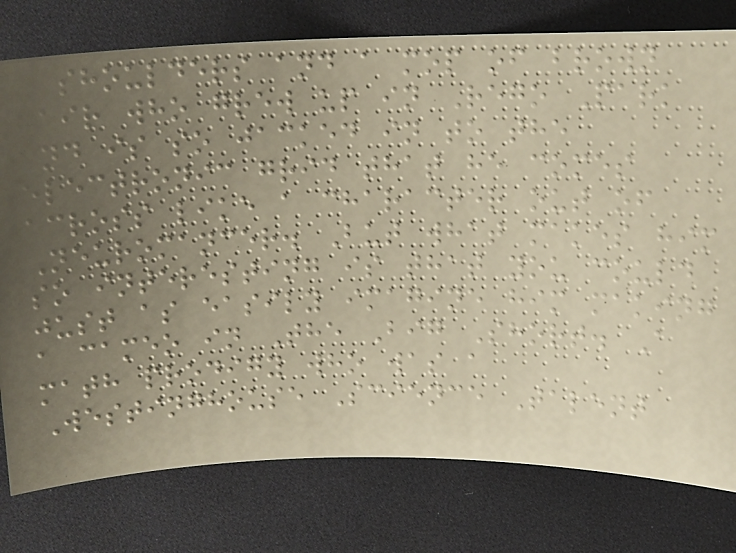shoulders and a mop of brown
hair who grew up in Rego Park
and is so jacked in to the
electronic grid that he comes
across like a character out of
Neuromancer. But what makes him
so interesting is that you could
just as easily imagine him making
a cameo in The Big Short. A
math prodigy who was a
Westinghouse Science Talent
